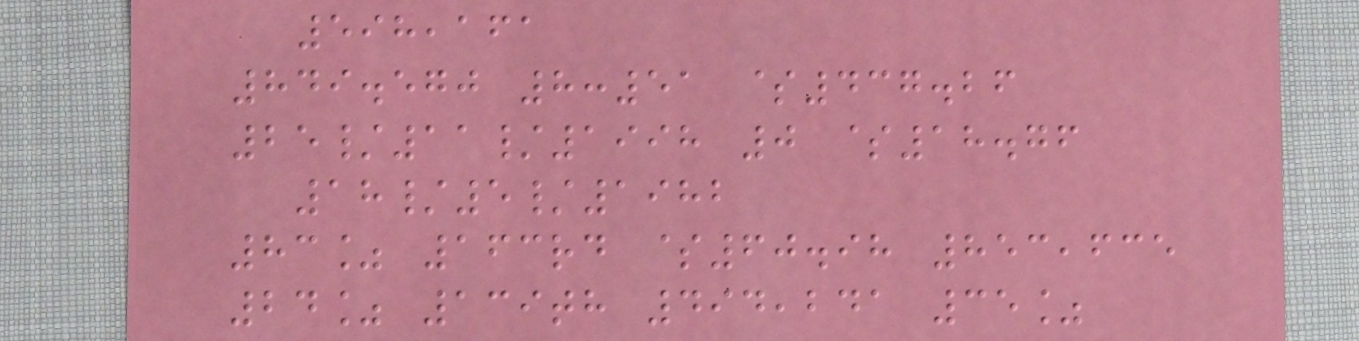598,161
849.570 8:51 $437.26
25/11/1998 0 $18.76
18/5/1982
83% 163rd $60.98 853,635
24% 139th 494,241 35%
